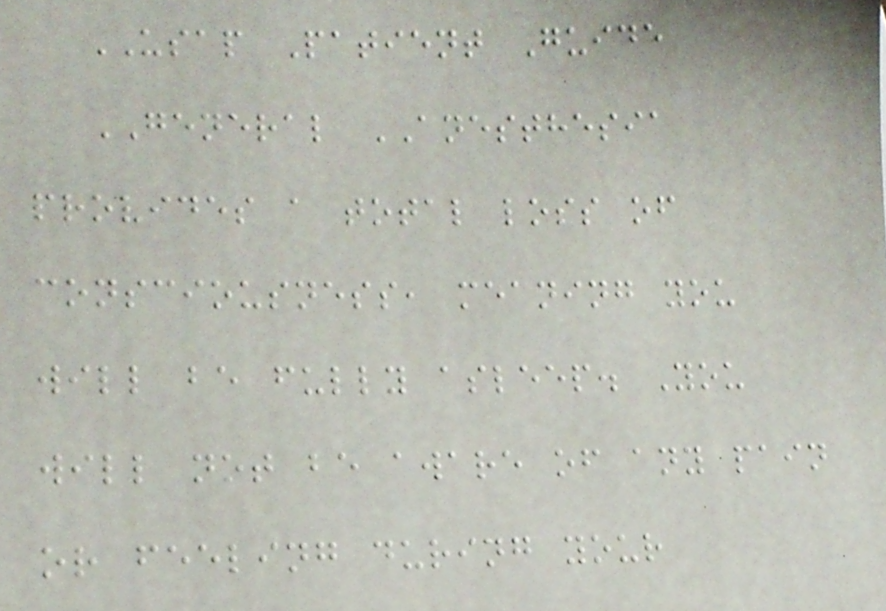USAP Patient Guide
GENERAL ANESTHESIA
provides a total loss of
consciousness, meaning you
will be fully asleep. You
will not be aware of any pain
or feeling during your
